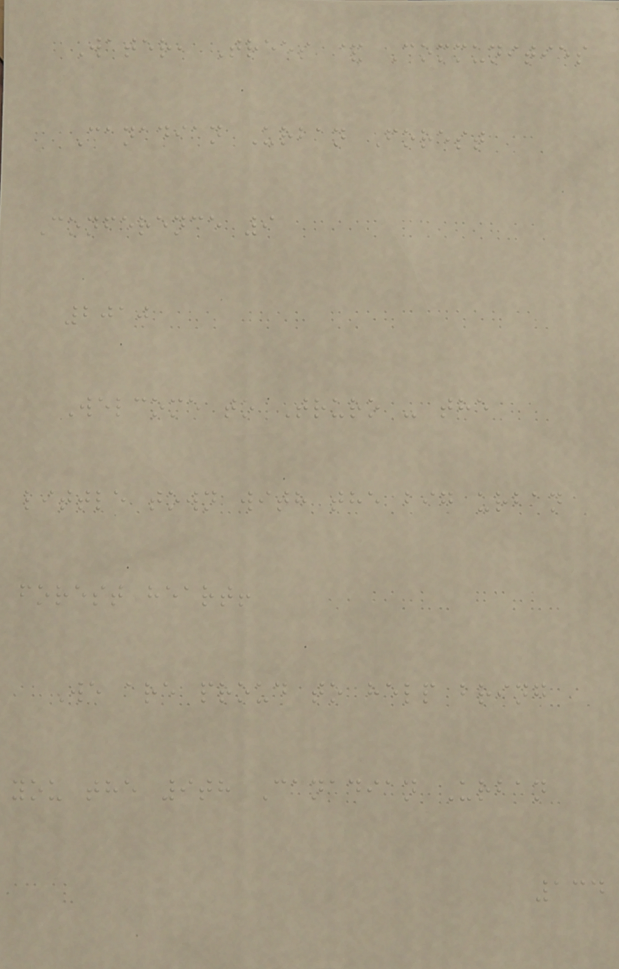Water, Trees & Communities
Canadian Urban Forest
Conference 9
2010
Welcome to Truro - the
little town with the big urban
forest heart!
We are proud to help bring
you the 9th Canadian Urban
134
